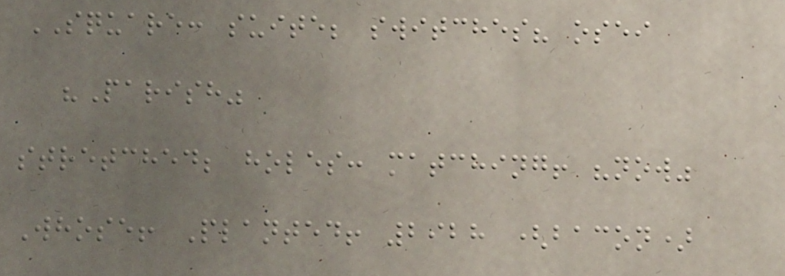SQUARE: suite; switches? osei
"Parish"
stretched; holes: matching! "now"
Whose! Planted! 2928 (bacon)
